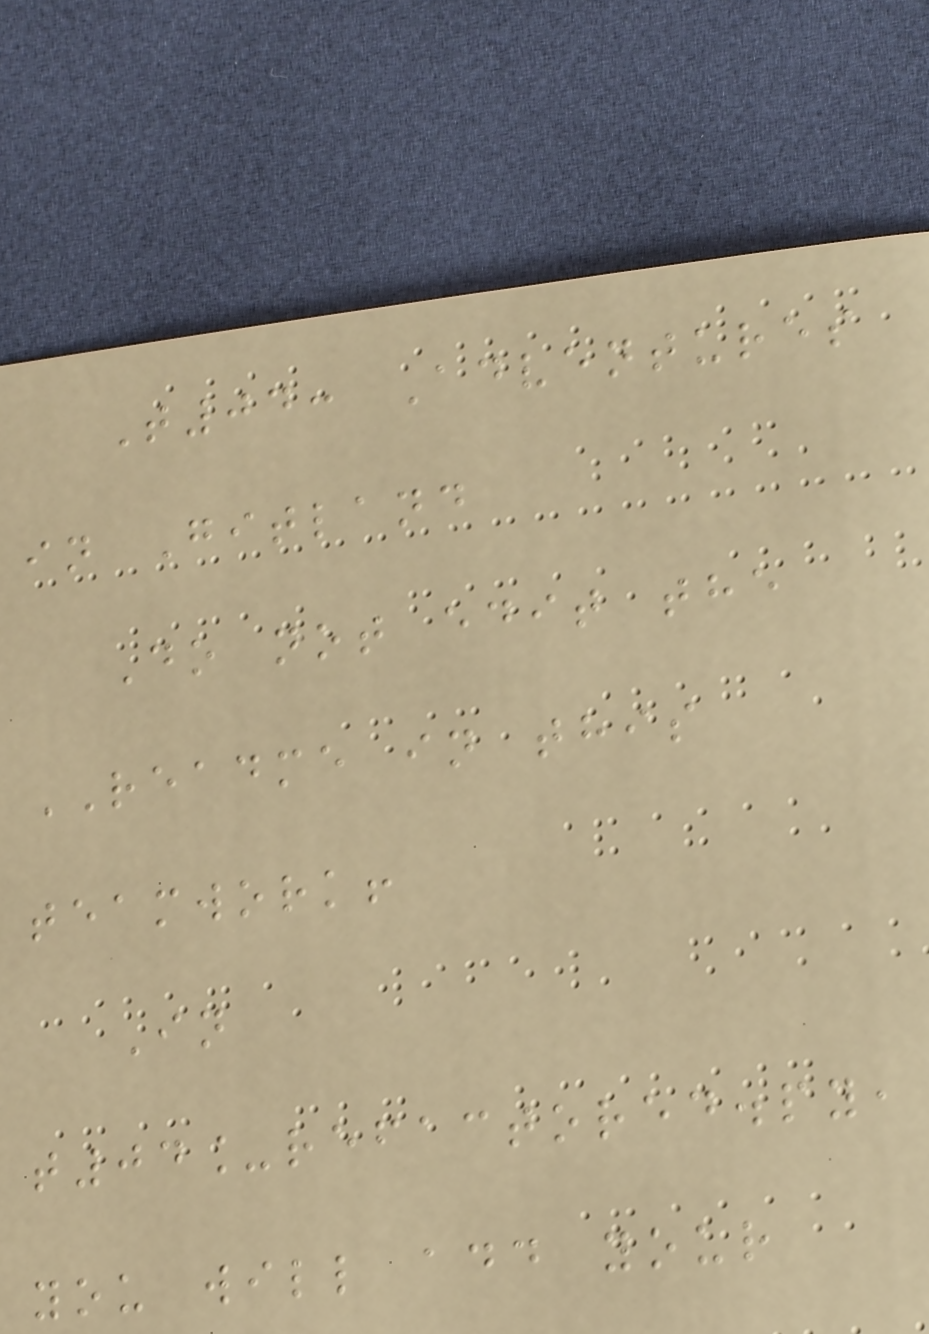T04: Adventures
in Gitland
Do not edit the
README in this
teamwork!
In
t04_refactored.py,
you will add your
